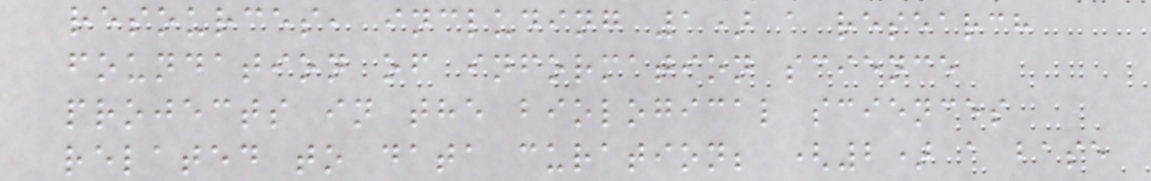resources, including 1) a research
foundation of information science
projects in the biological sciences
related to data curation; (2) a base
